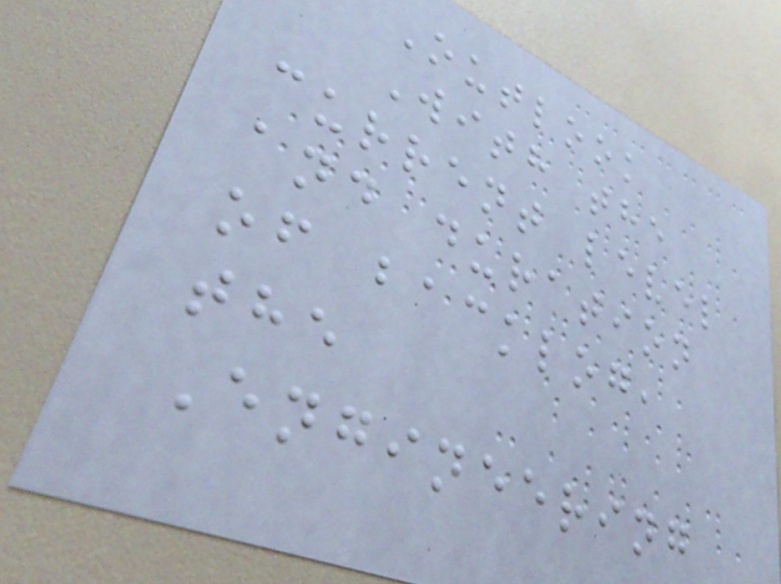Outlook
With the
current level
and duration
of backlog,
the
Engineering
